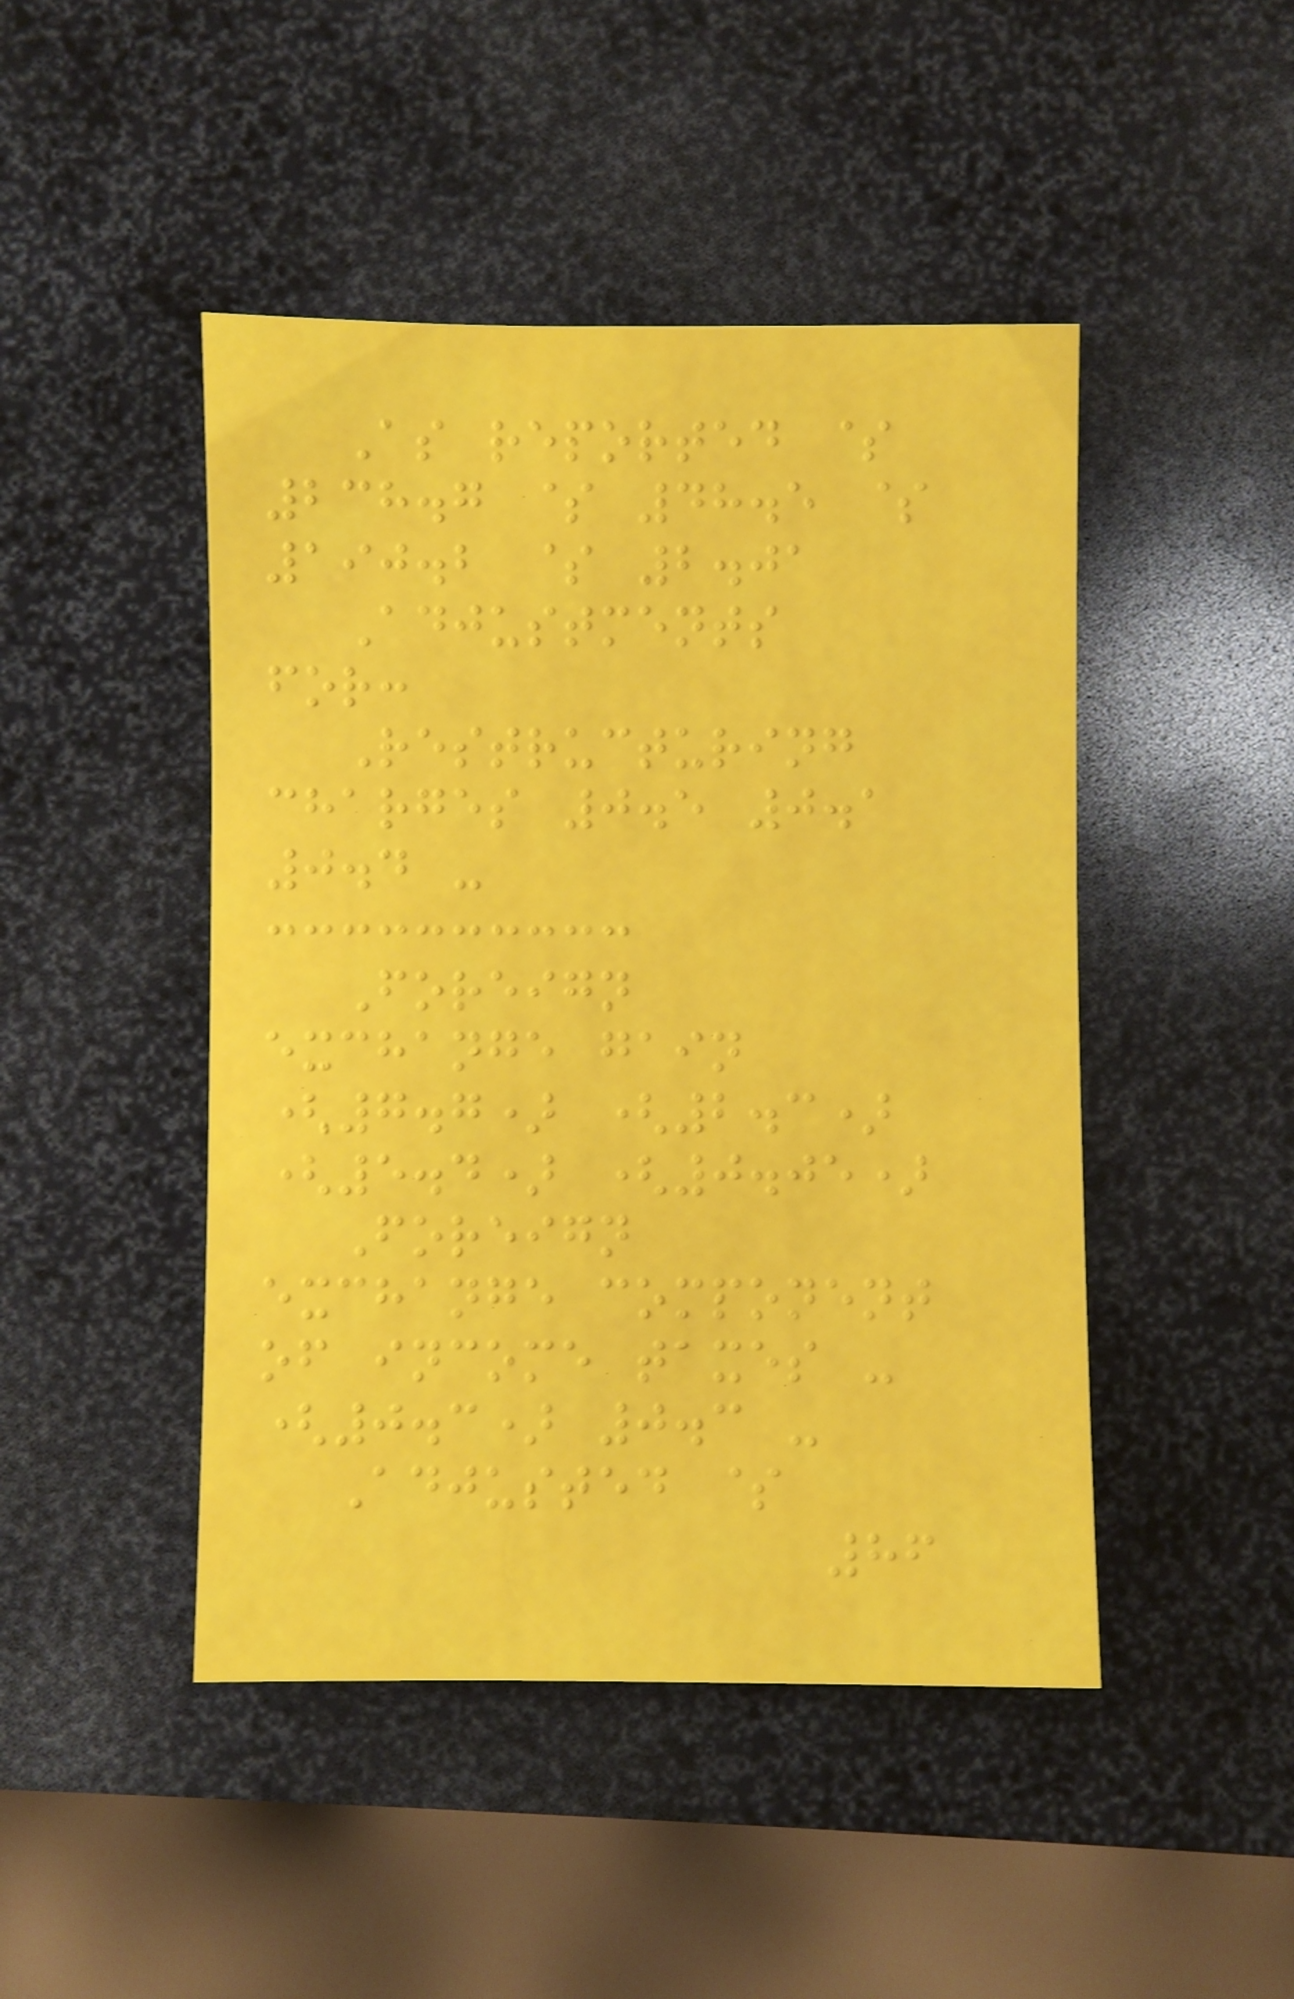As reported $
238.7 $ 48.5 $
190.2 $ 2.01
Adjustments
for:
Restructuring
charges 0.5 0.1
0.4 -
Foreign
exchange gain
(7.7) (2.3)
(5.4) (0.05)
Foreign
exchange component
of income taxes -
(0.3) 0.3 -
Adjusted $
86
